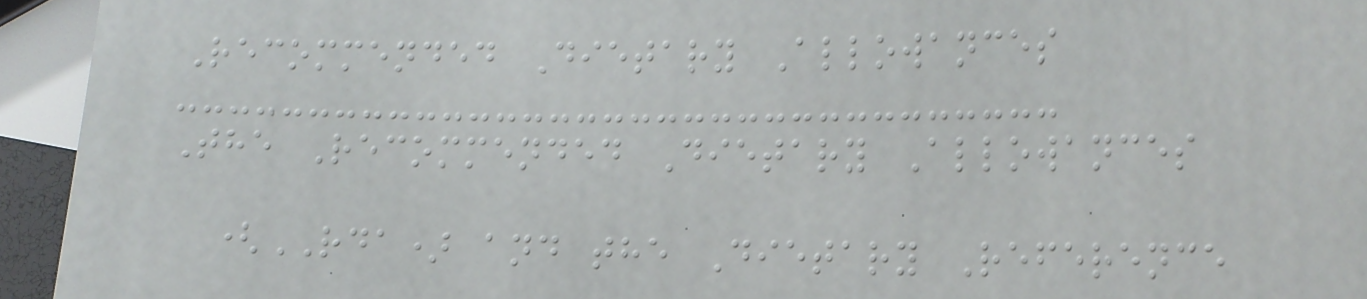Recommended Dietary Allowances
The Recommended Dietary Allowances
(RDA) and the Dietary Reference
